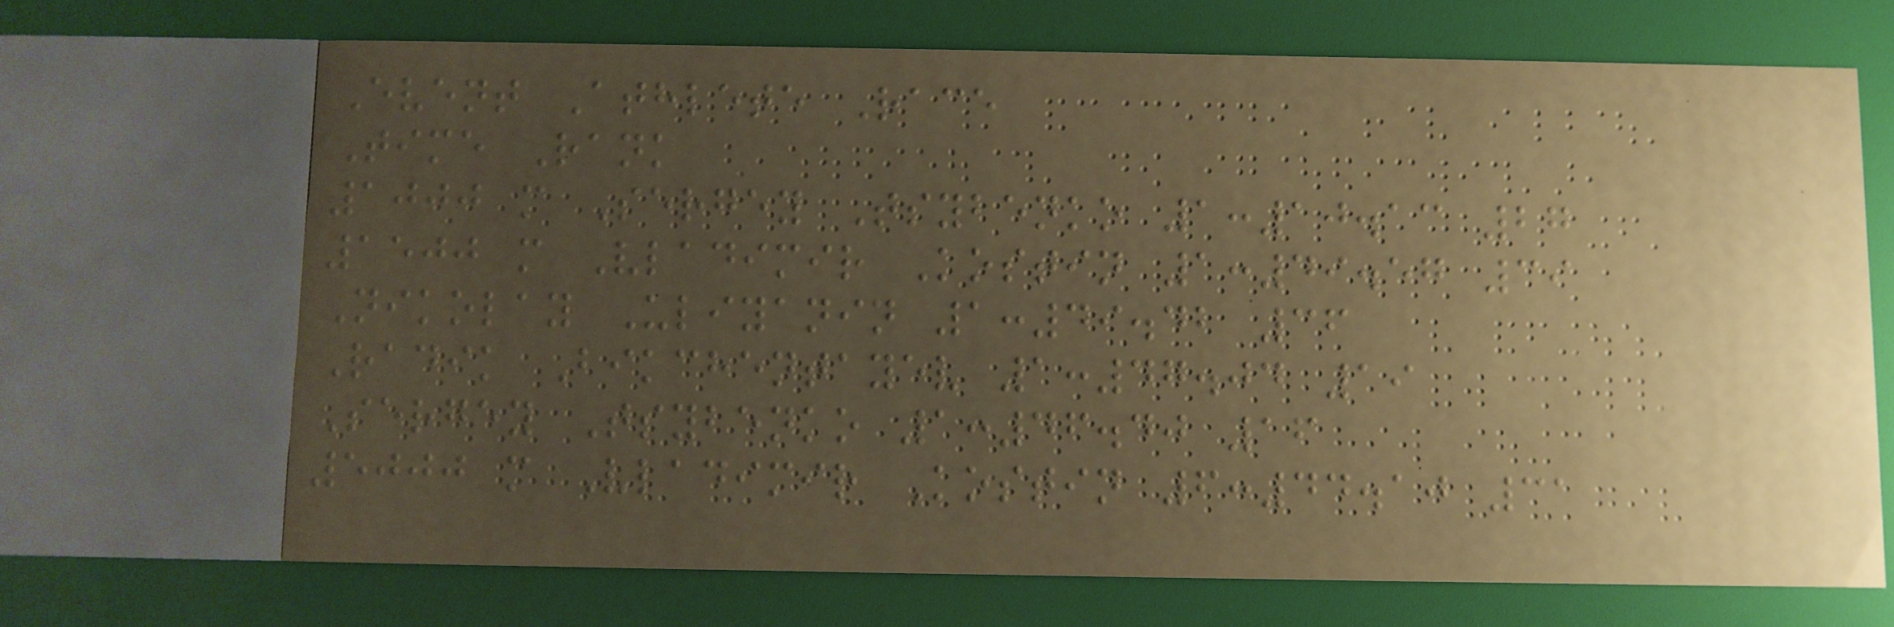Event Athlete Race
Time Rank
1000 m Sergey Tsybenko 1:10.13 27
1500 m Vladimir Kostin 1:49.57 39
Nikolay Uliyanin 1:49.42 36
Radik Bikchentayev 1:47.04 19
Sergey Tsybenko 1:46.40 16
5000 m Vladimir Kostin 6:44.10 31
